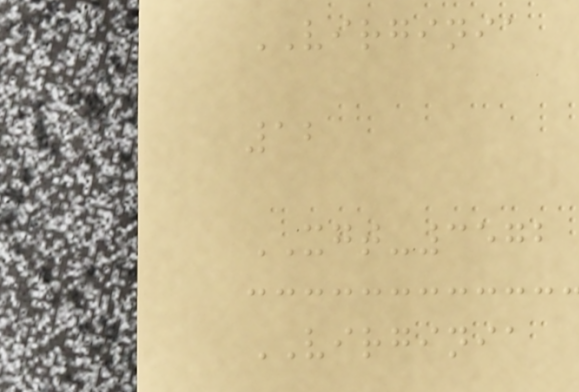VIRGINIA
12
XGT-3572
VIRGINIA
